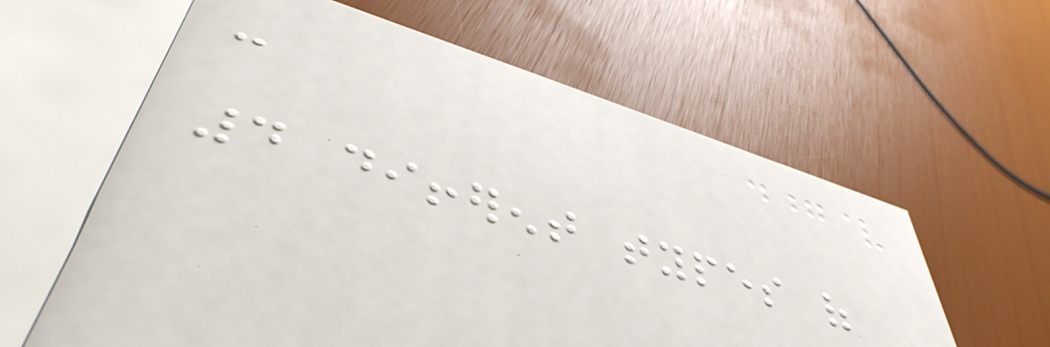-
4 different types of
